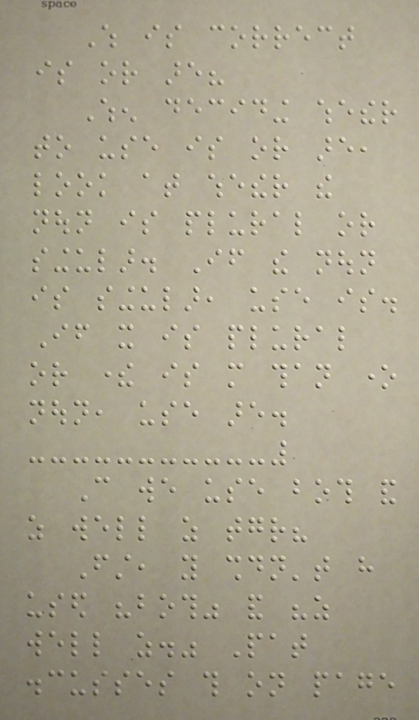Which is correct
is or are?
When deciding whether
to use is or are,
look at whether the
noun is plural or
singular. If the noun
is singular, use is.
If it is plural
or there is more than one
noun, use are.
Can we use both and
as well as together?
First, you shouldn't have
used "both" and "as
well as." Pat
discusses this on page
